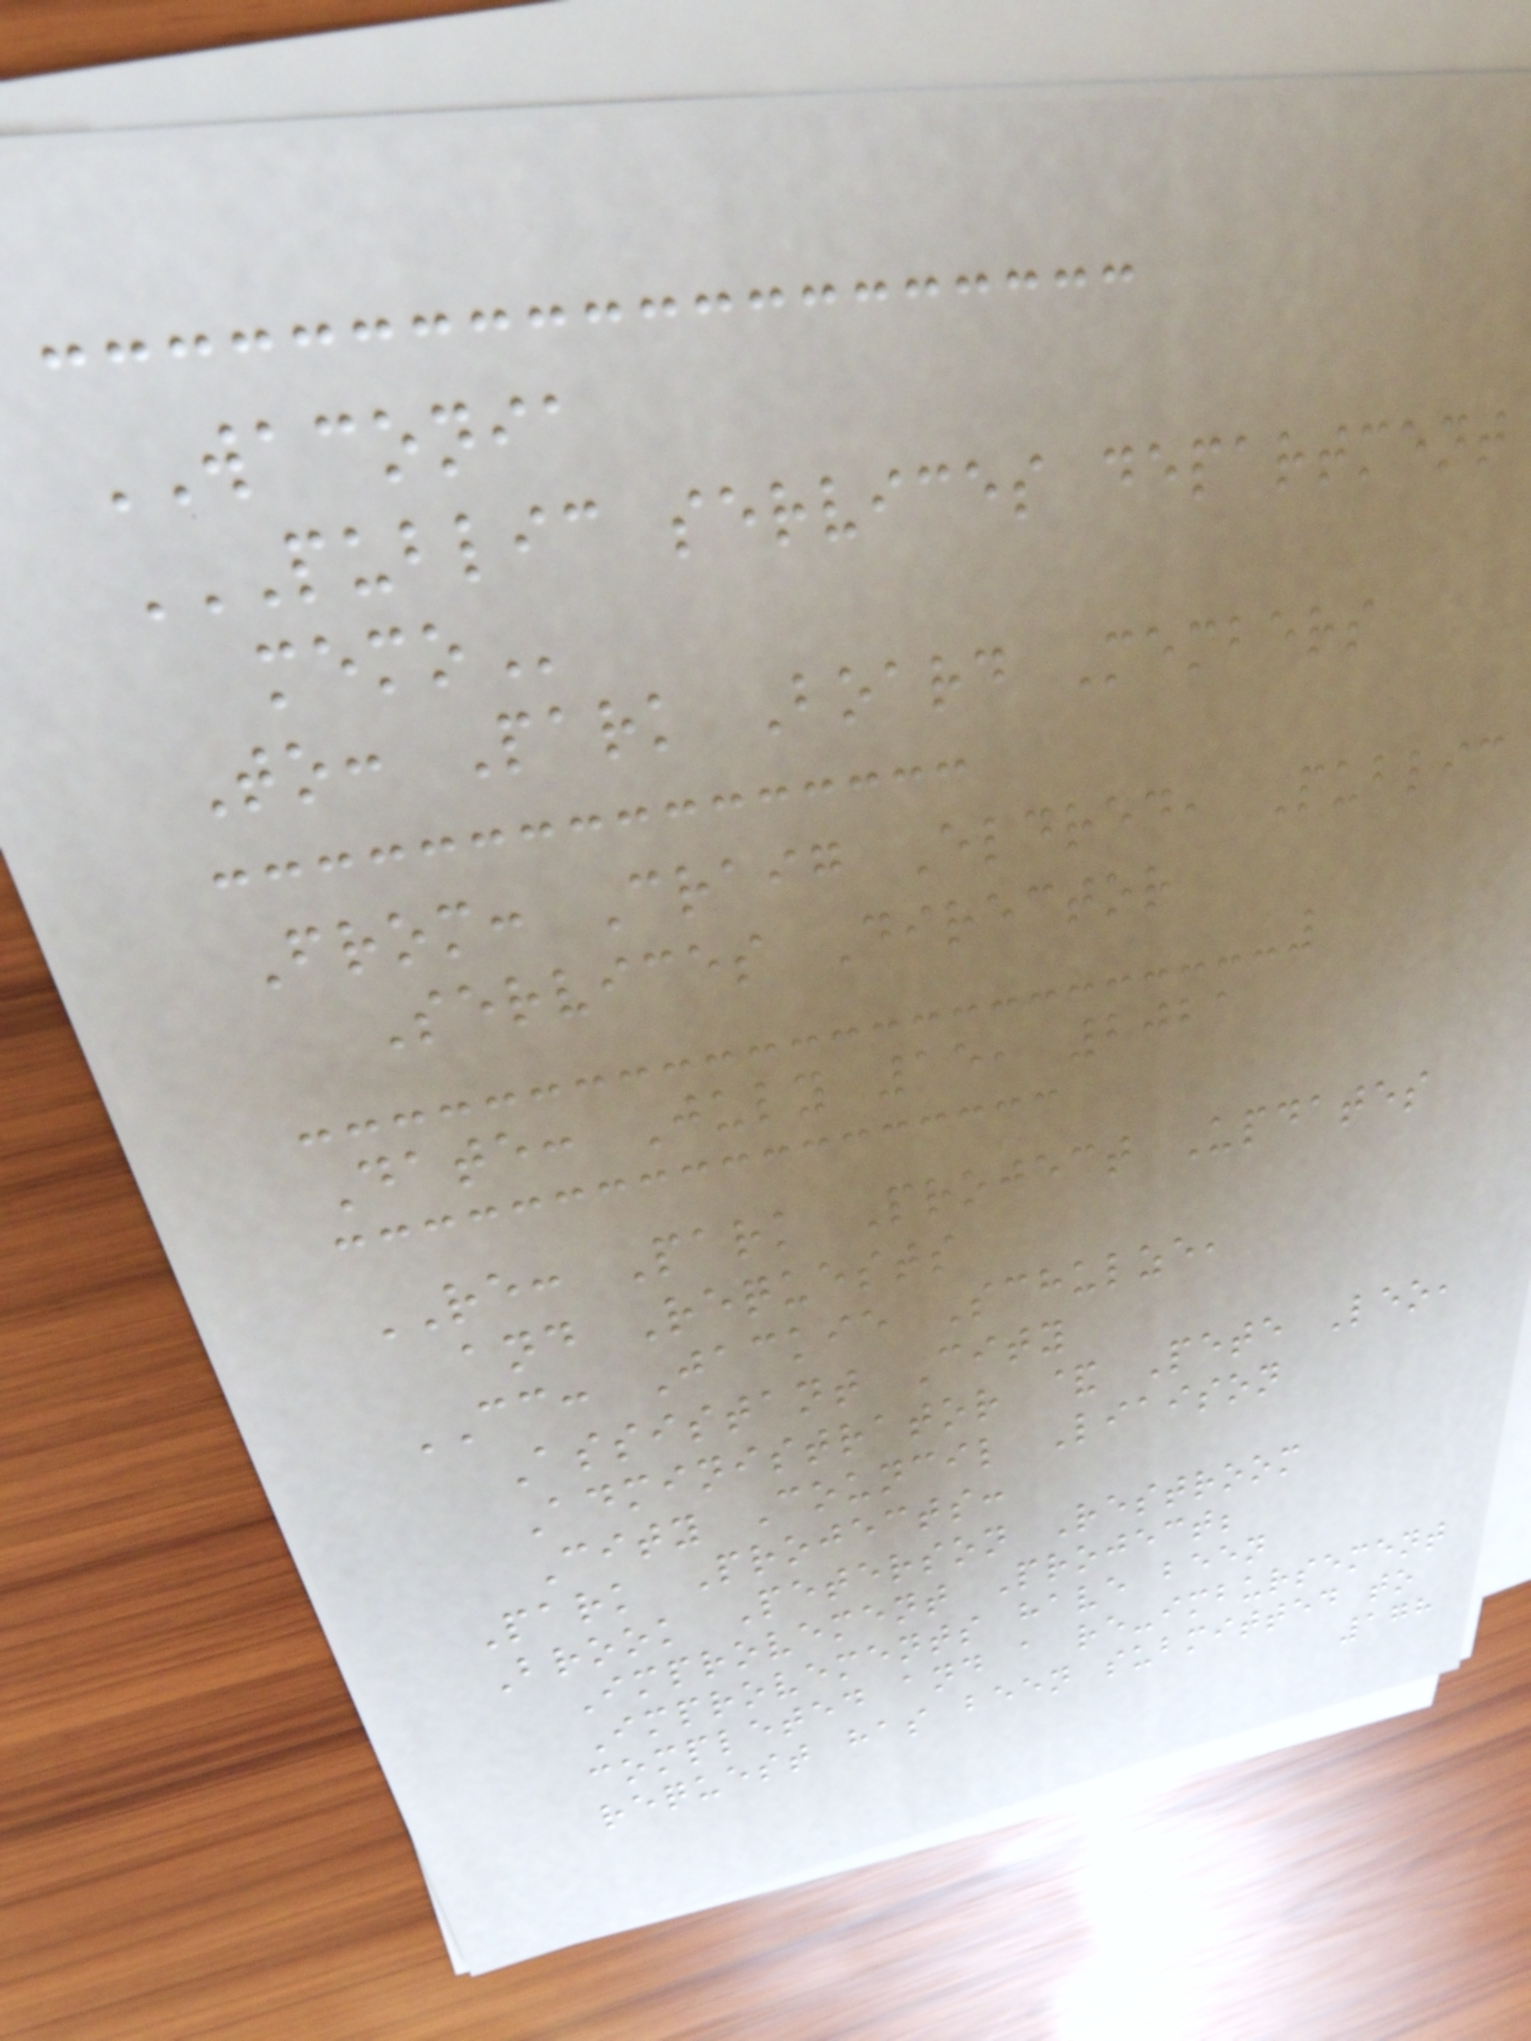WACONIA
PUBLIC SERVICES DEPARTMENT
MEMO
To: Park Board Members
From: Craig Eldred, Public
Services Director
Date: July 15, 2021
RE: Park Project Updates
and Requests
CC: Jackie Schulze,
Assistant City
Administrator & Pete Leo,
City Council Liaison
Park Projects:
Brook Peterson Restroom
Improvement Project;
Improvements have been
completed and a re-imbursement
request has been submitted to
178
